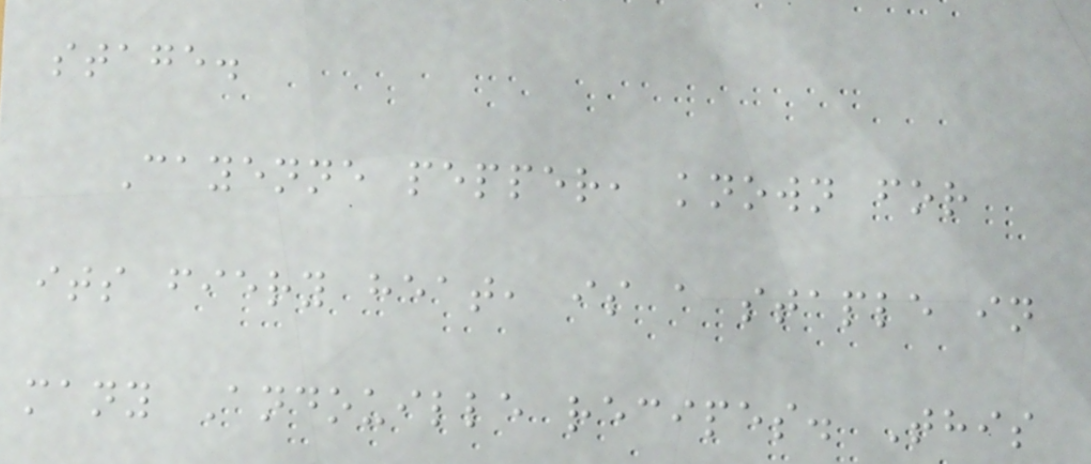stage.
Cayenne pepper, known for
its fiery heat, is a staple in
many Andouille recipes. This
